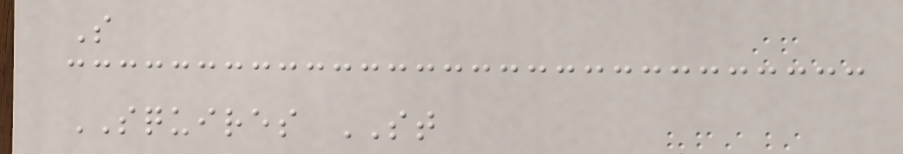S
SQUIRES ST
